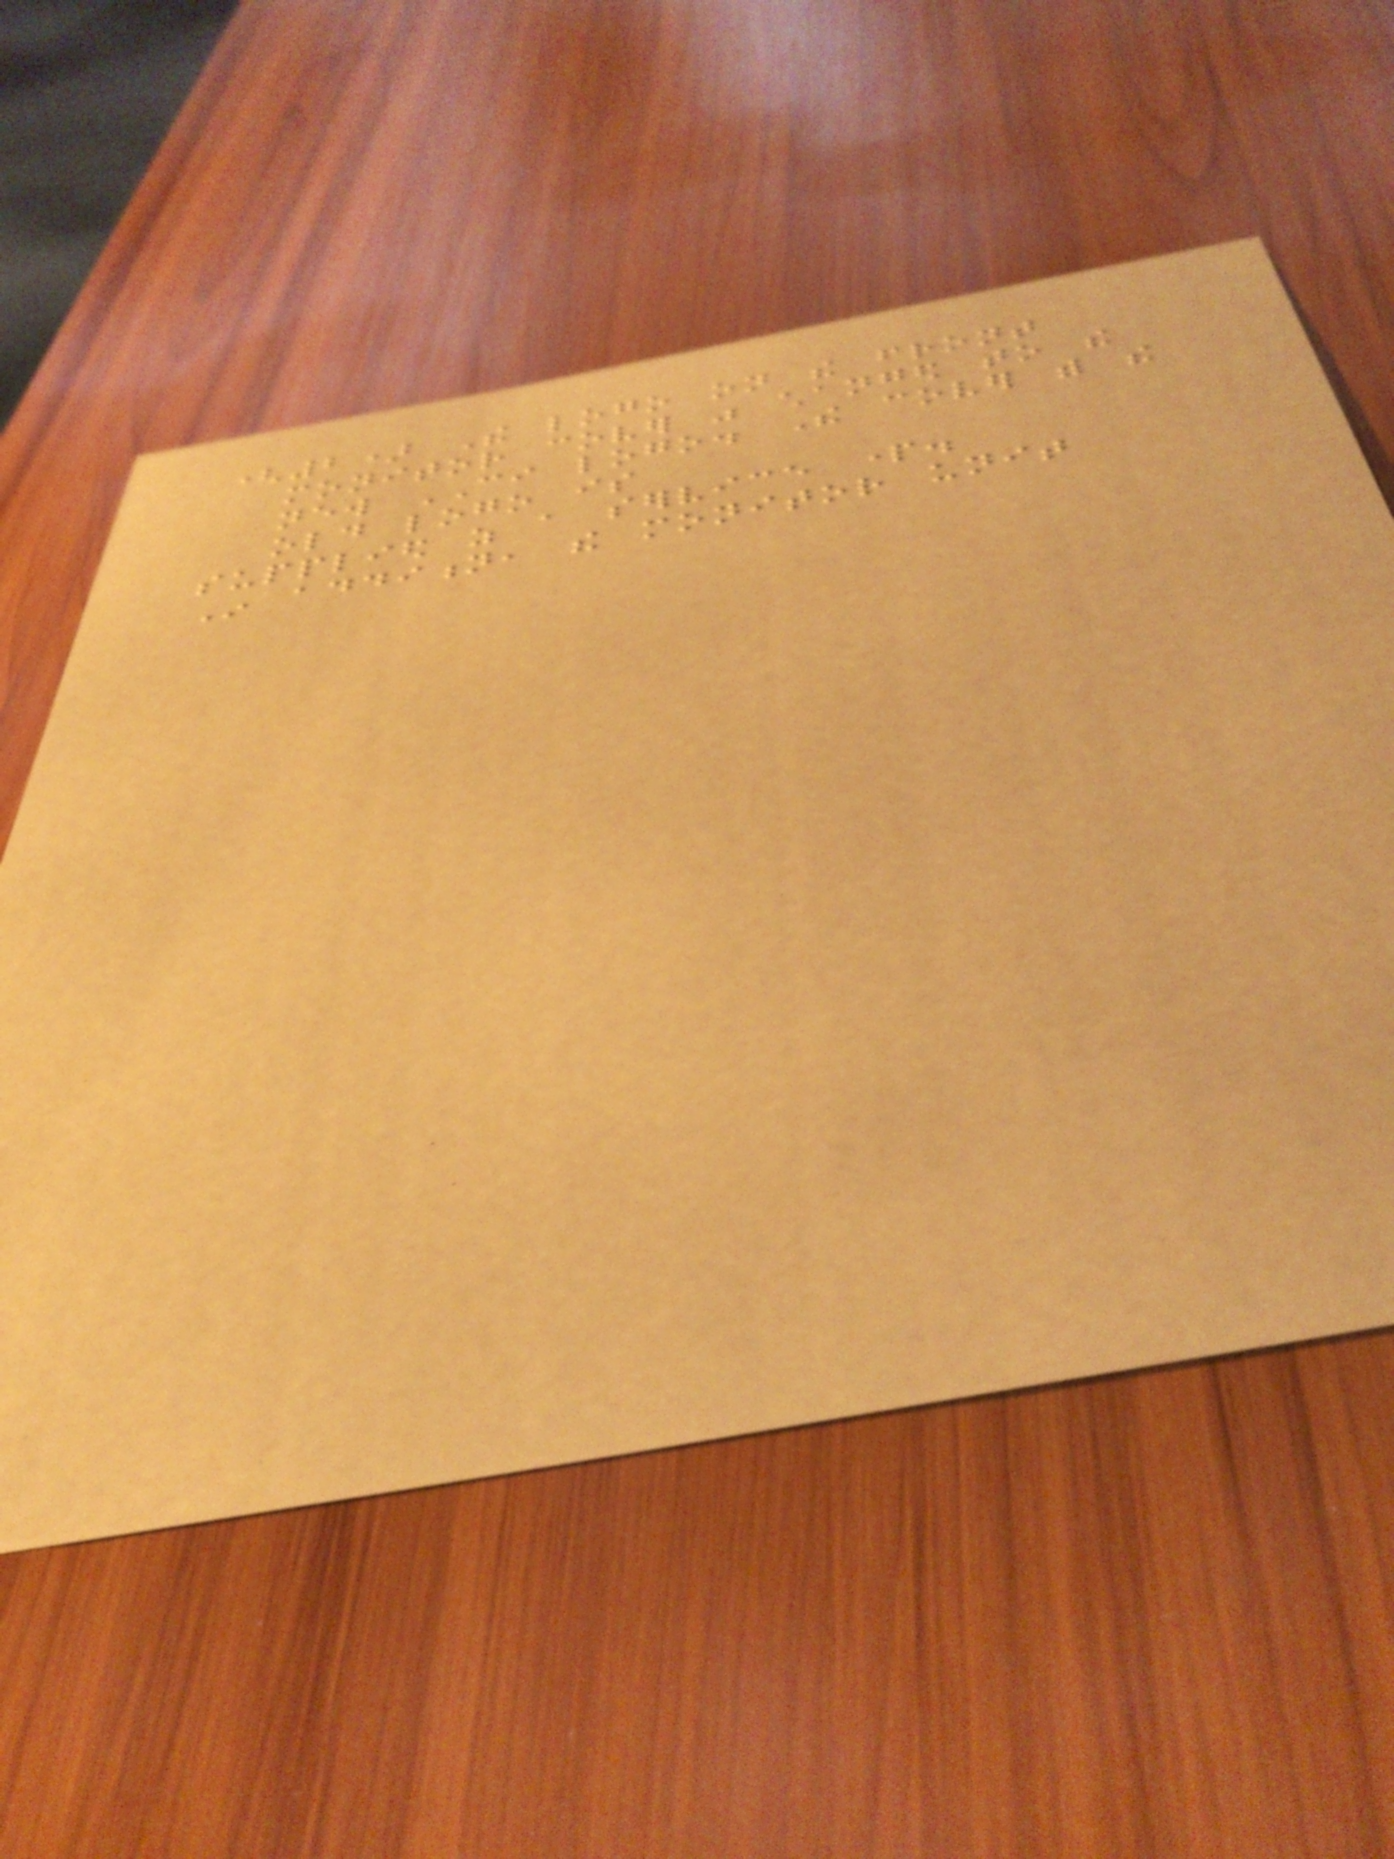(2) The logo on the front
monitor cover was changed to the
new CI logo. The cover with the
old logo is
supplied as a service part.
In addition, the monitor unit
